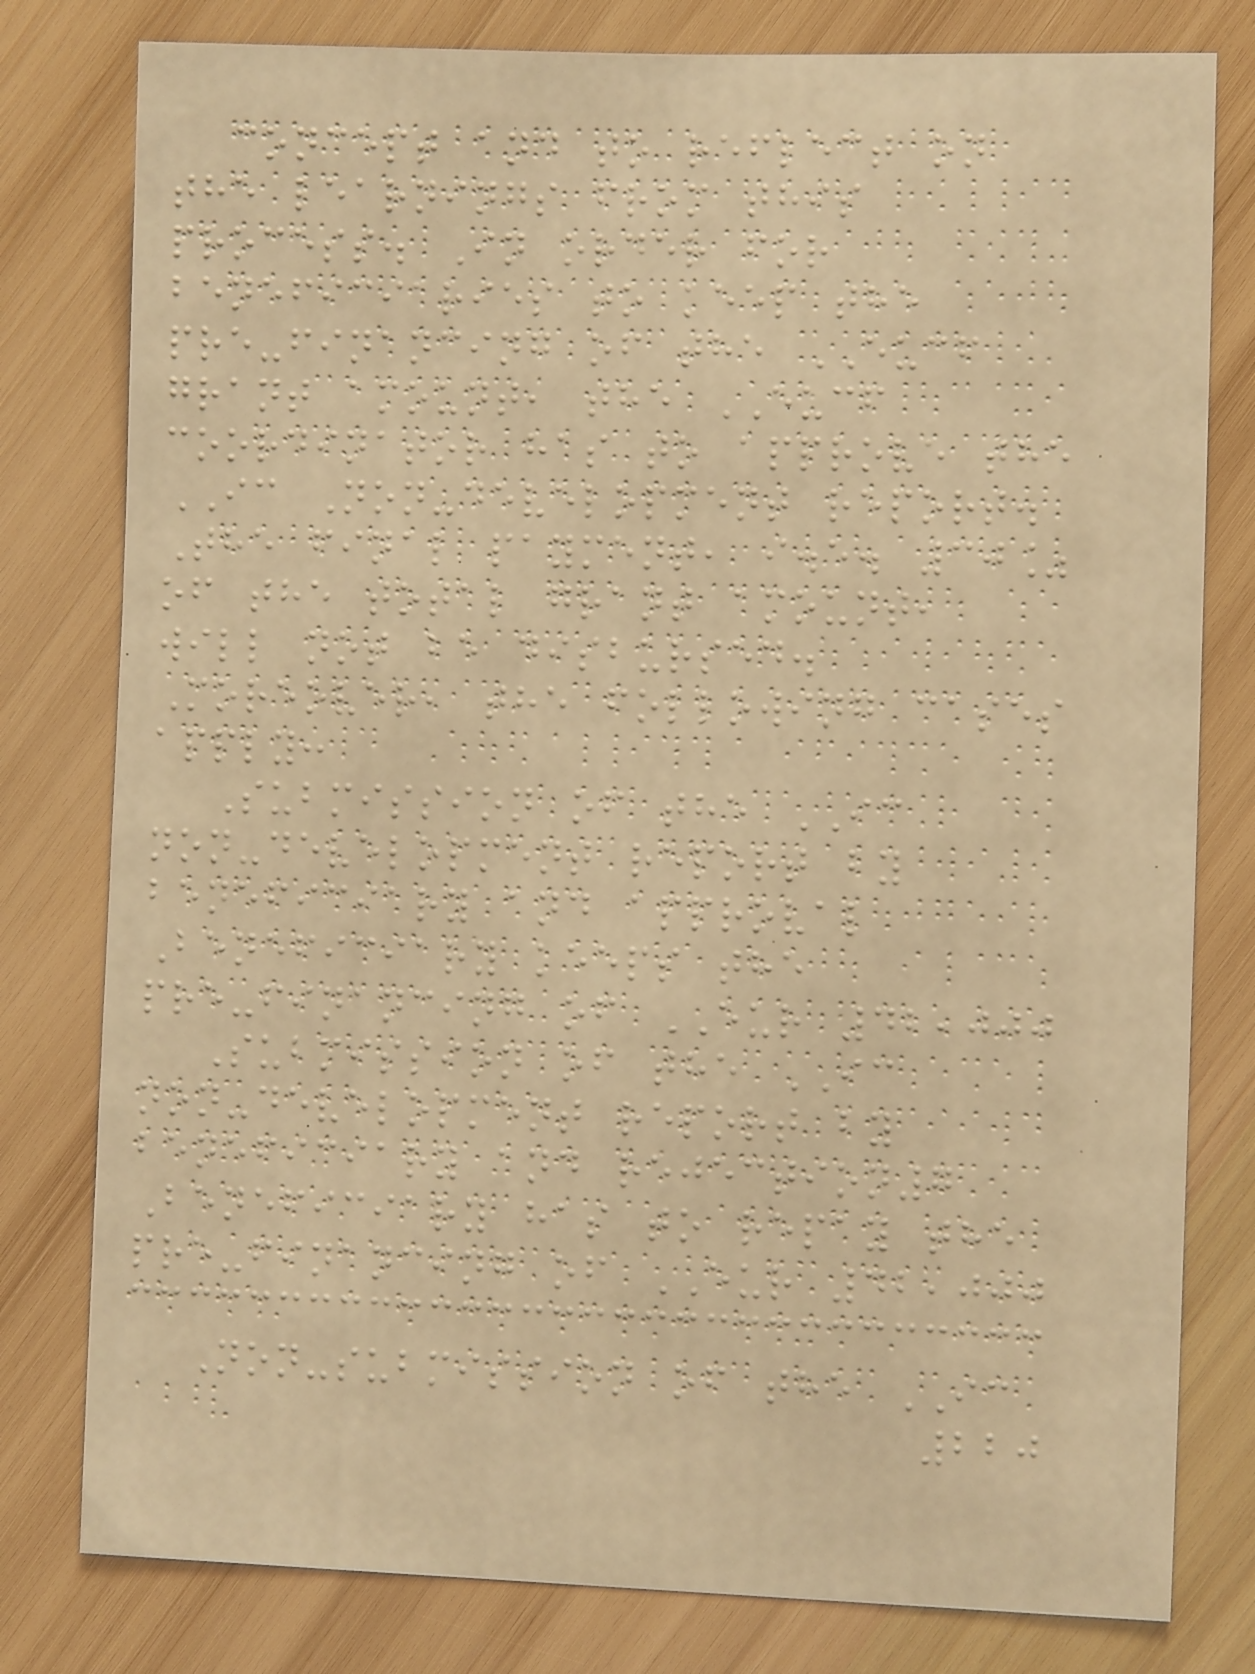concept and to reflect on
the learnings from this
process. In order for
beneficiaries to keep the
pre-financing of the EUCF
grant amount, the EUCF
coordinator has to approve the
IC Non-development report.
The final payment, i.e. 30%
of the total grant amount,
will not be disbursed.
Moreover, the following cases
apply:
Submission of the IC
non-development report by
beneficiary and approval
Beneficiary keeps the
pre-financing of EUR 42,000
Submission of the IC
non-development report by
beneficiary and rejection7
Beneficiary has to repay the
pre-financing of EUR 42,000
Non-submission of the IC
220
